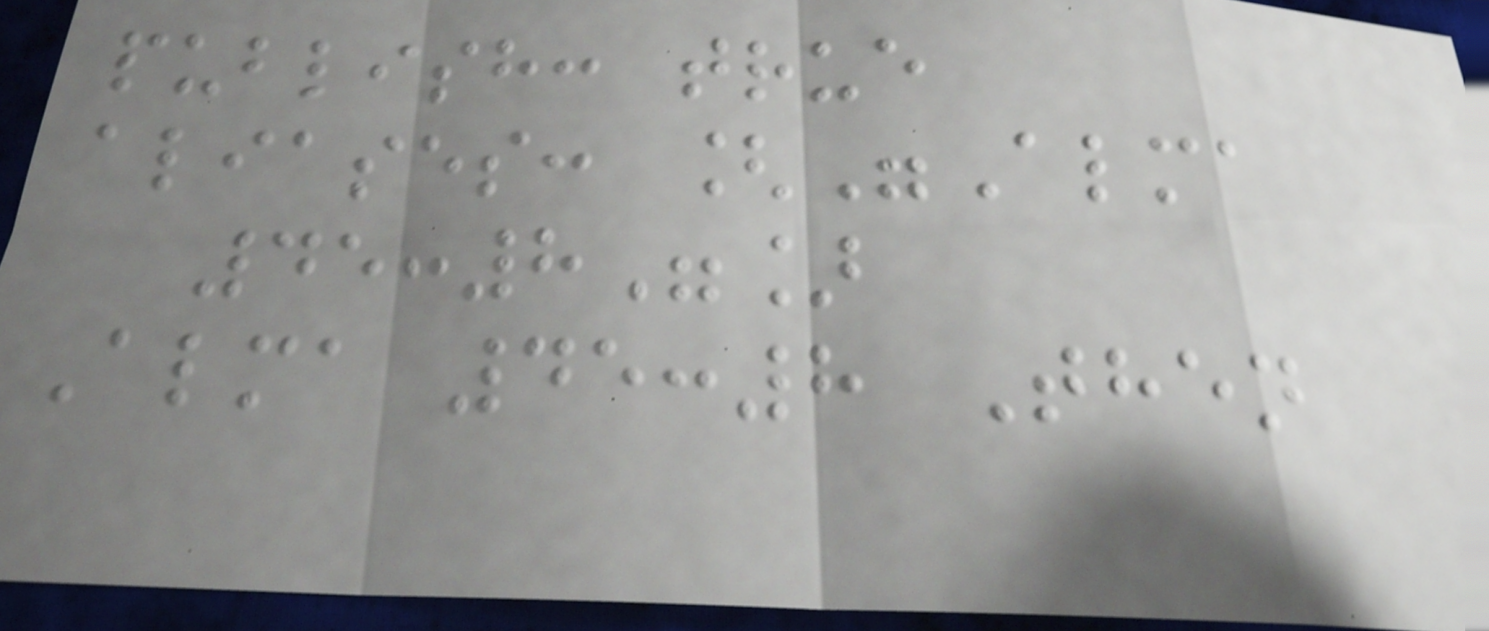publish: true
aliases: ["Alma
45:8"]
Alma 45:8 Then
